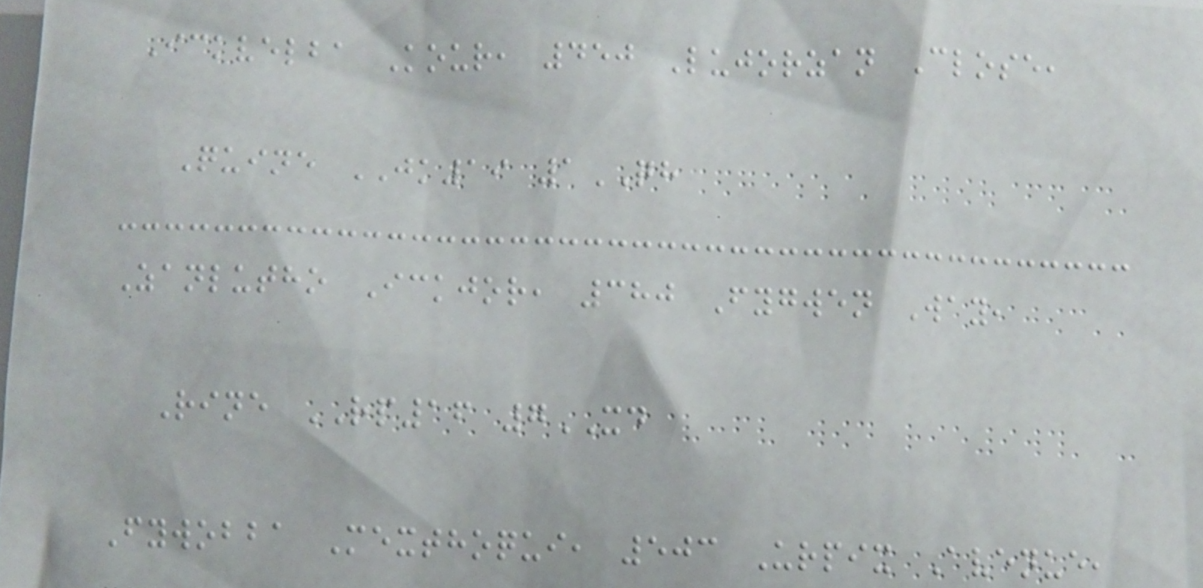Ickvelba Kour, 450 Lujorzan Close,
Quine JK19 1QH
Zanlutho Ickjor, 380 Fygwen Way,
Rine RP16 7XD
Fywobba Mexthoqui, 503 Urpix Avenue,
